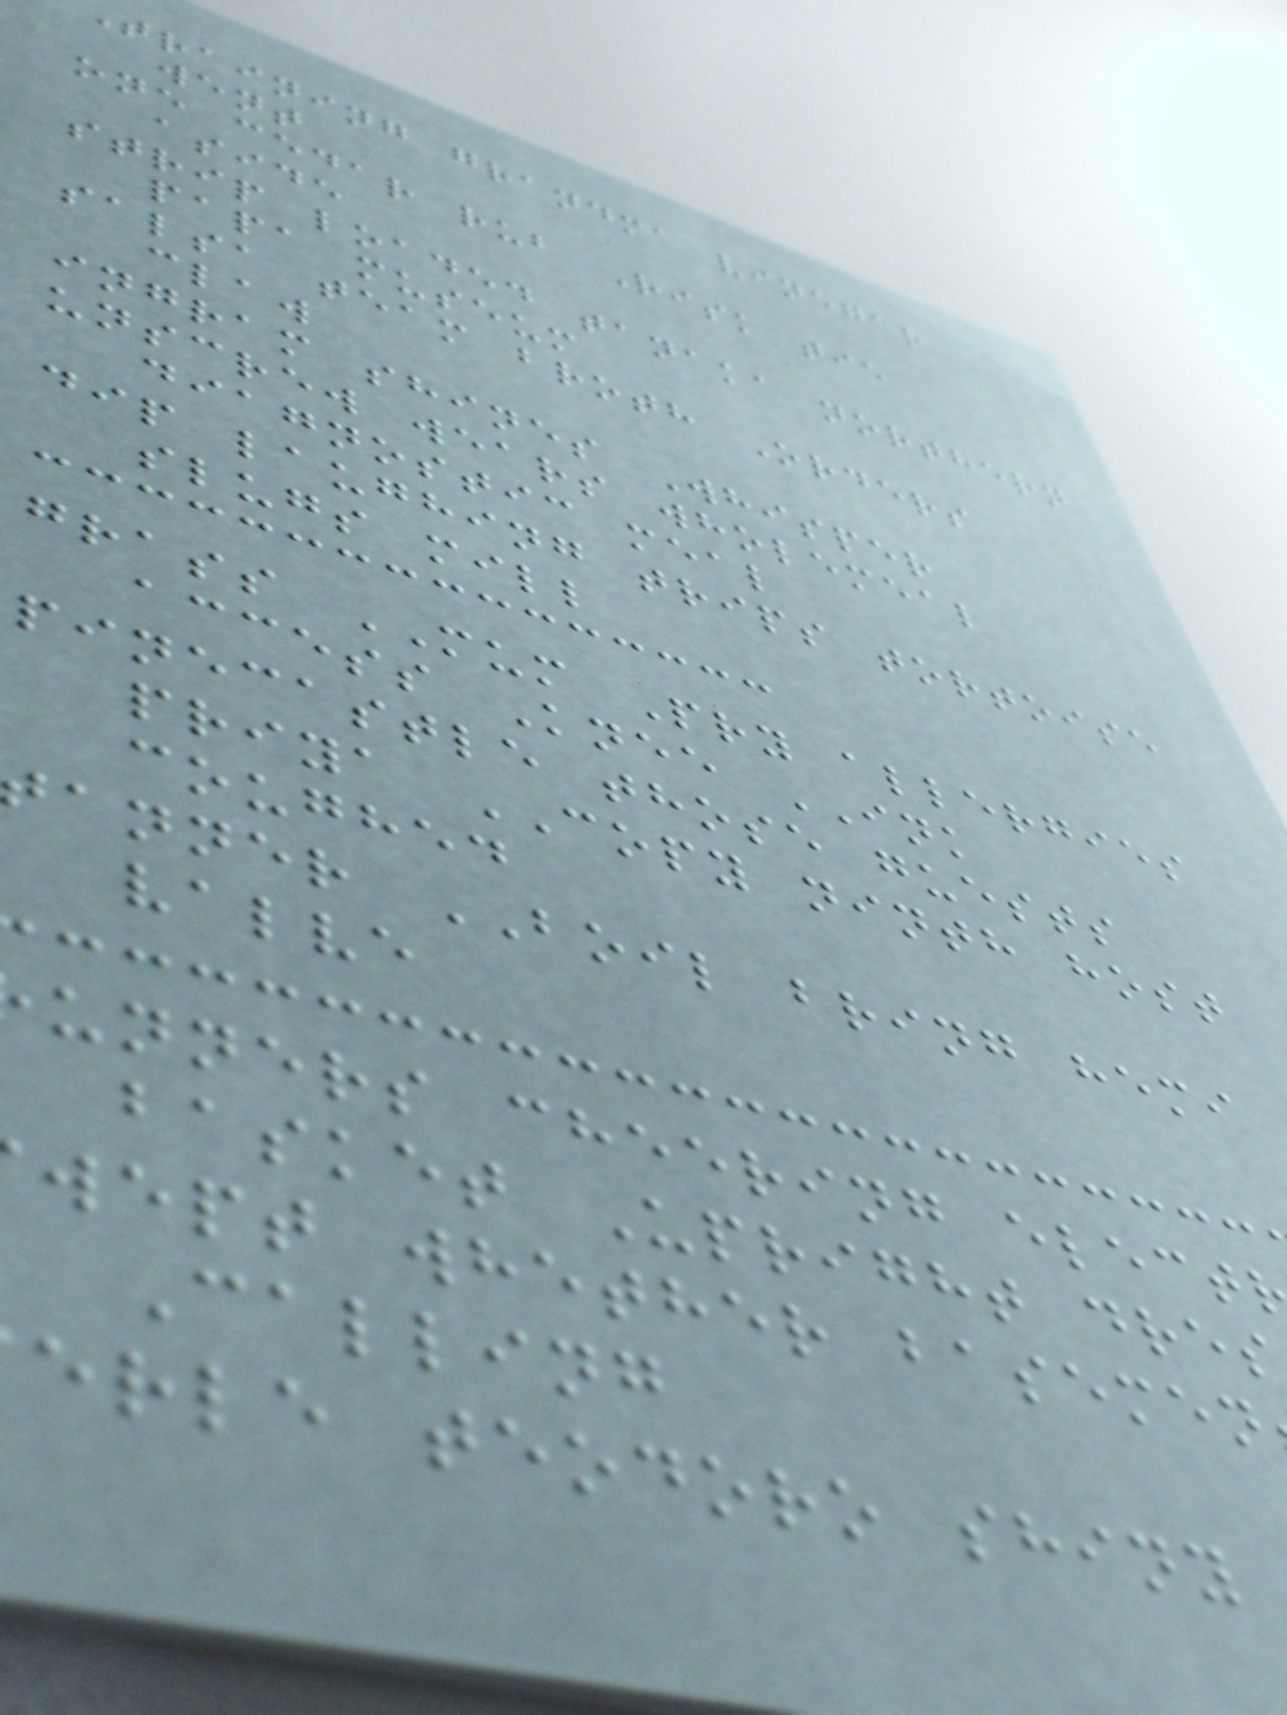training grandma vinegar
went
one cedar rub Risk tie
aside
strip loaded tanaka northern
papa museum
salsa team broth Orders
claw
ingram shines Whisper
unscrew wears wholemeal
diagnostic meal
dip laughing trips tortoise
slugs mill
grass MUM Pry allergies
access Knee INK
pinecastle those guests
priya COPY ninth host
coughed
anner BOIL bring hemi
valve
unners cheering elect
basket Upright dres
wept whether basemen
Calling
erle teodoro shiny
